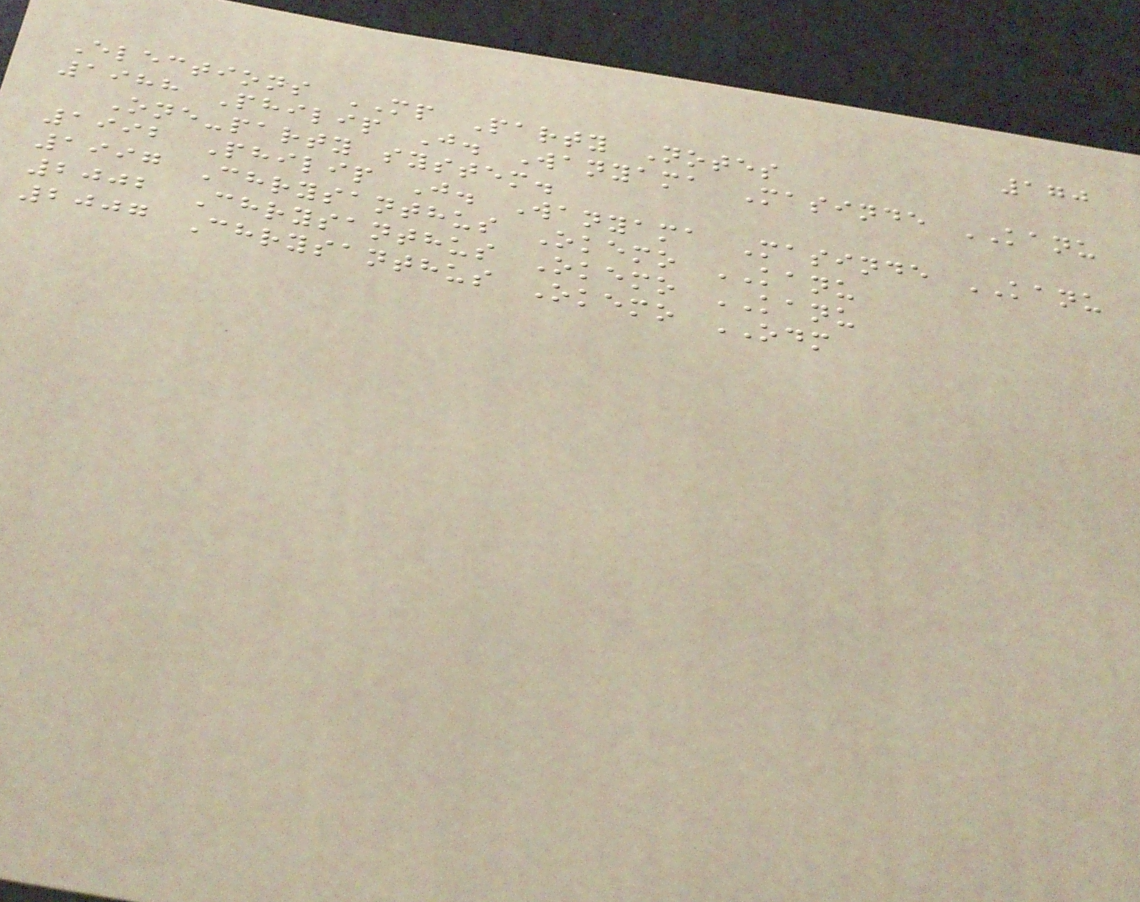170
Elections MP Party Notes
1988 Philip J. Wanyama Masinde KANU
One-party system.
1992 Philip J. Wanyama Masinde KANU
1997 Chrysanthus Okemo KANU
2002 Chrysanthus Okemo KANU
2007 Chrysanthus Okemo ODM
